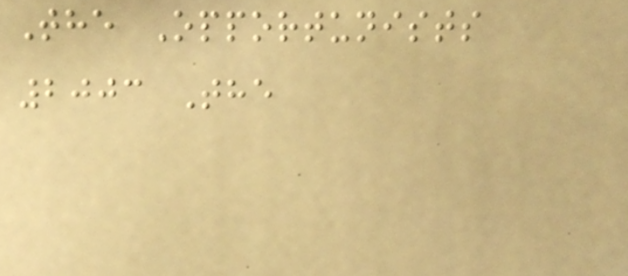The Opportunists
2003 The
